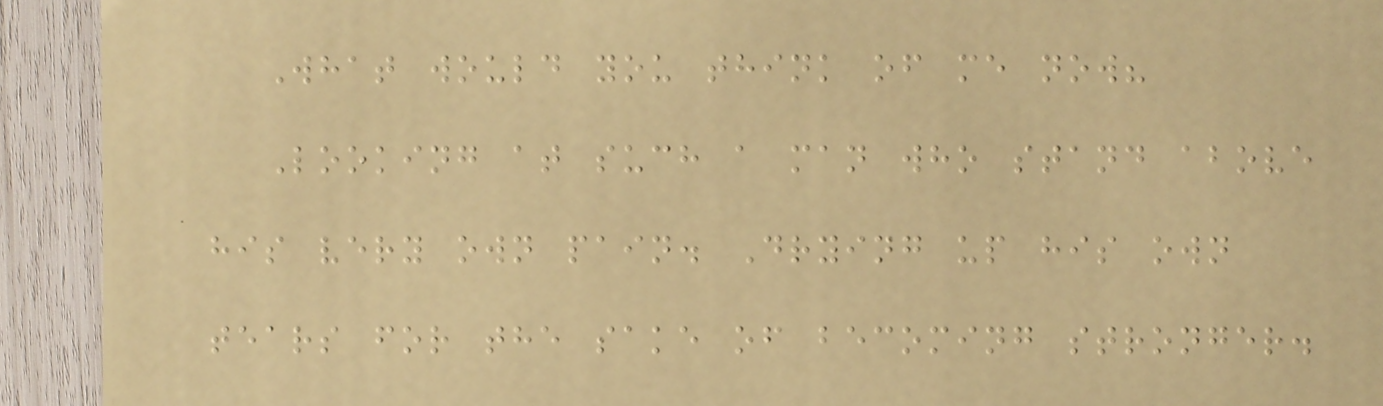What would you think of me now?
Looking at such a man who stand above
his very own pain. Drying up his own
tears for the sake of becoming stronger.
